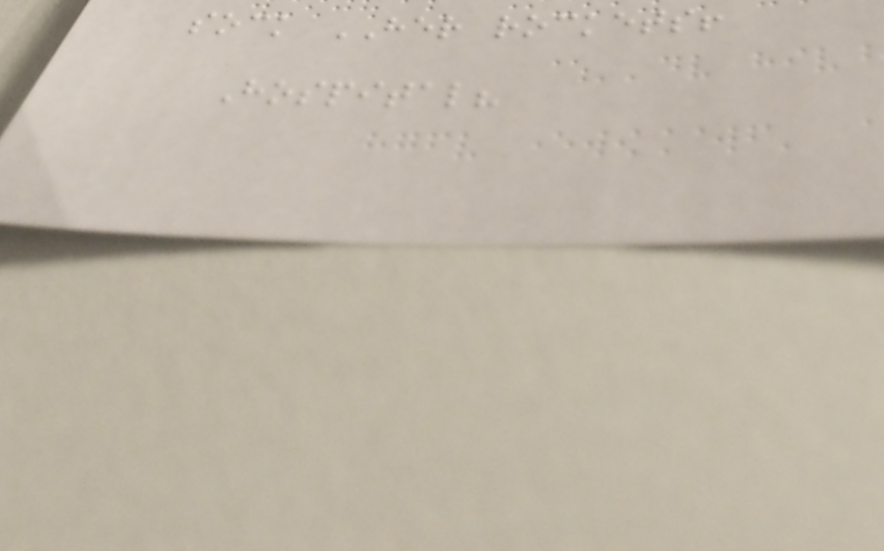sock HER rockets!
Hospital?
